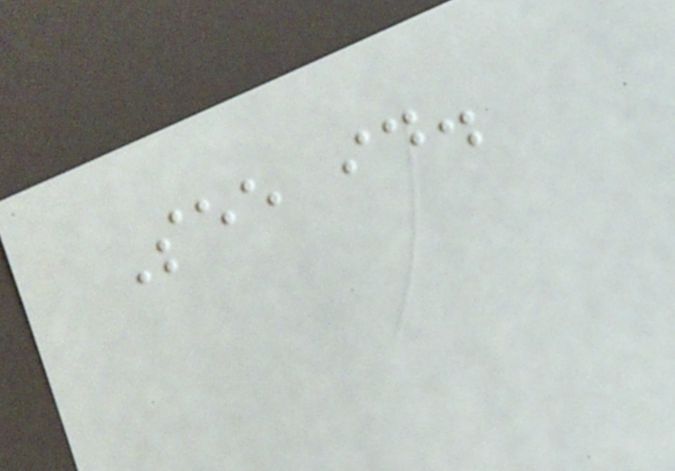See id.
